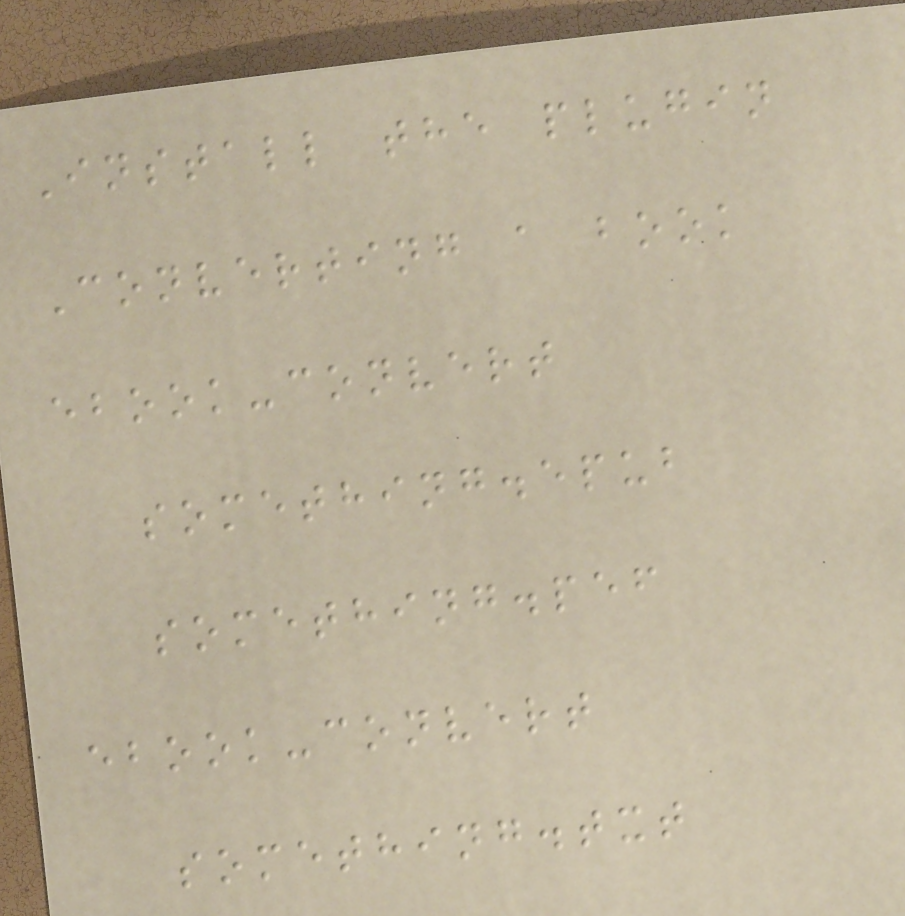Install the plugin
Converting a book
ebook-convert
something.epub
something.pef
ebook-convert
something.txt
